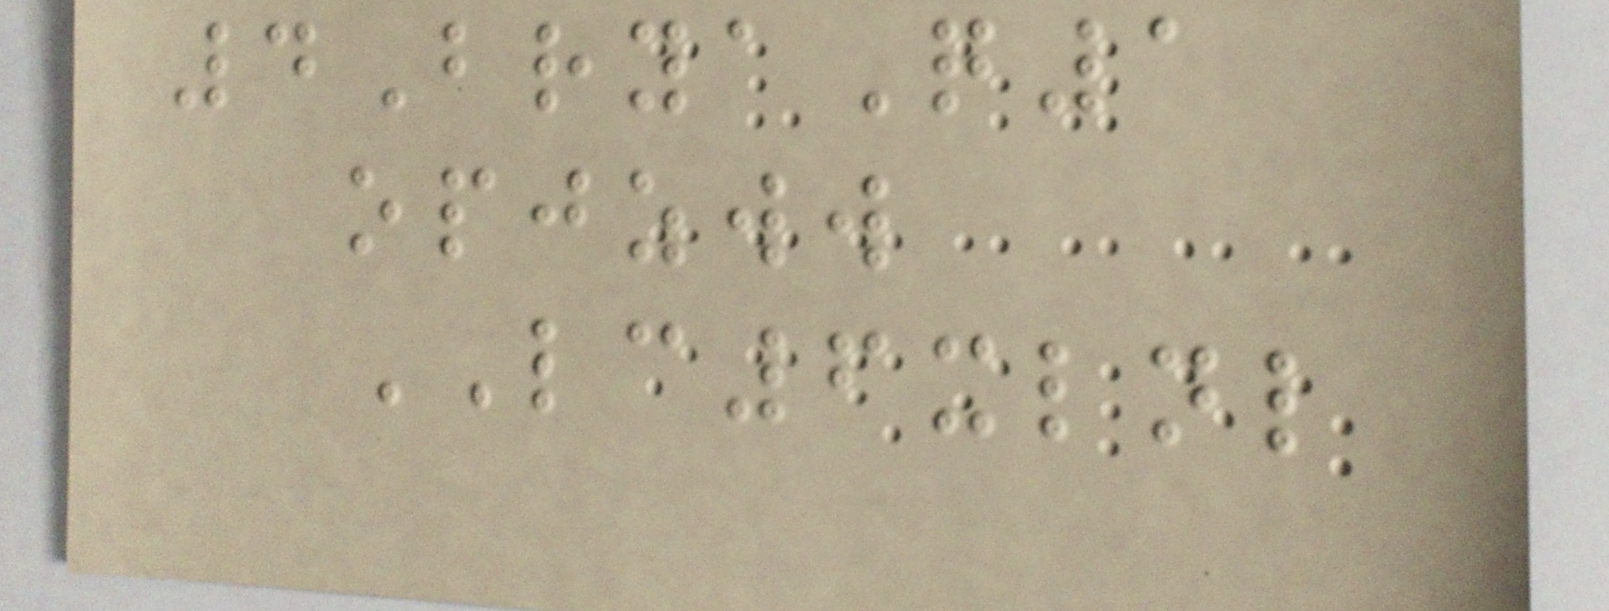4BryaQ1
opjzww
LC6xlnl
